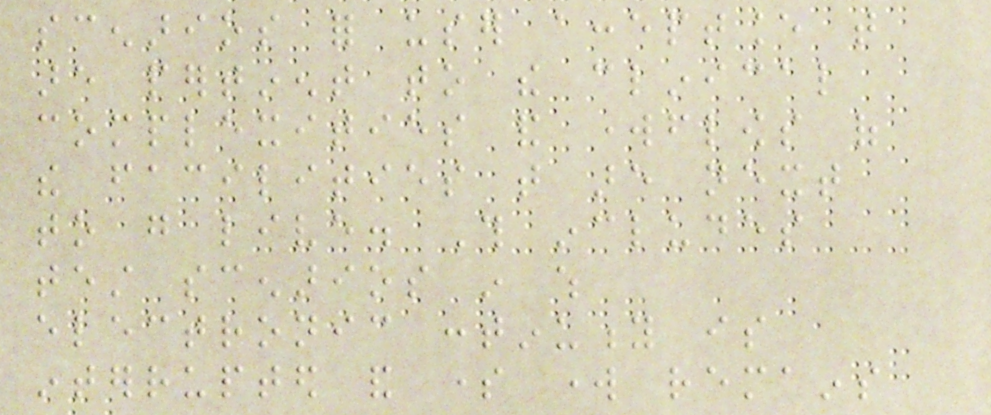scenarios for user acceptance that
are pertinent to the clinical
complexities and workflows of
the facilities that are next
to go live. This includes
test scenarios in which
electronic continuity is
interrupted and some work remains
